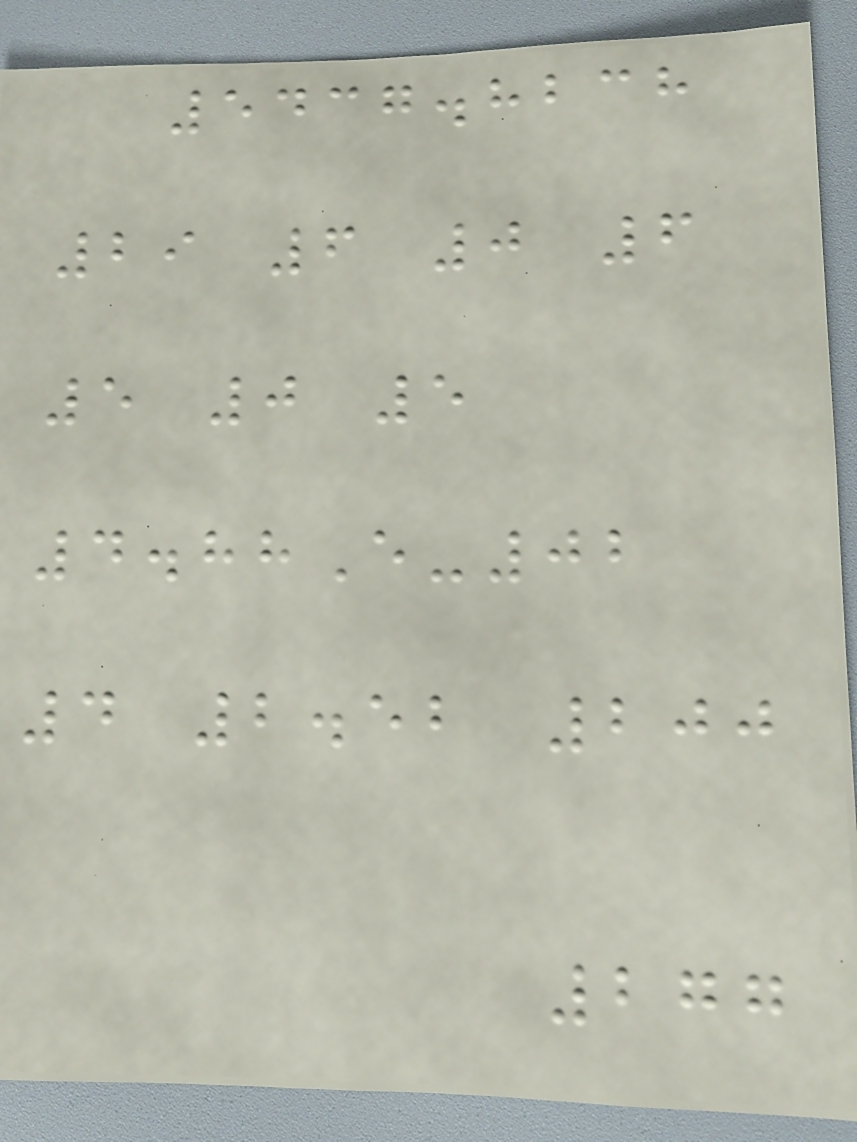5437.8238
29 6 0 6
5 0 5
4.88E-02
4 2.52 200
277
